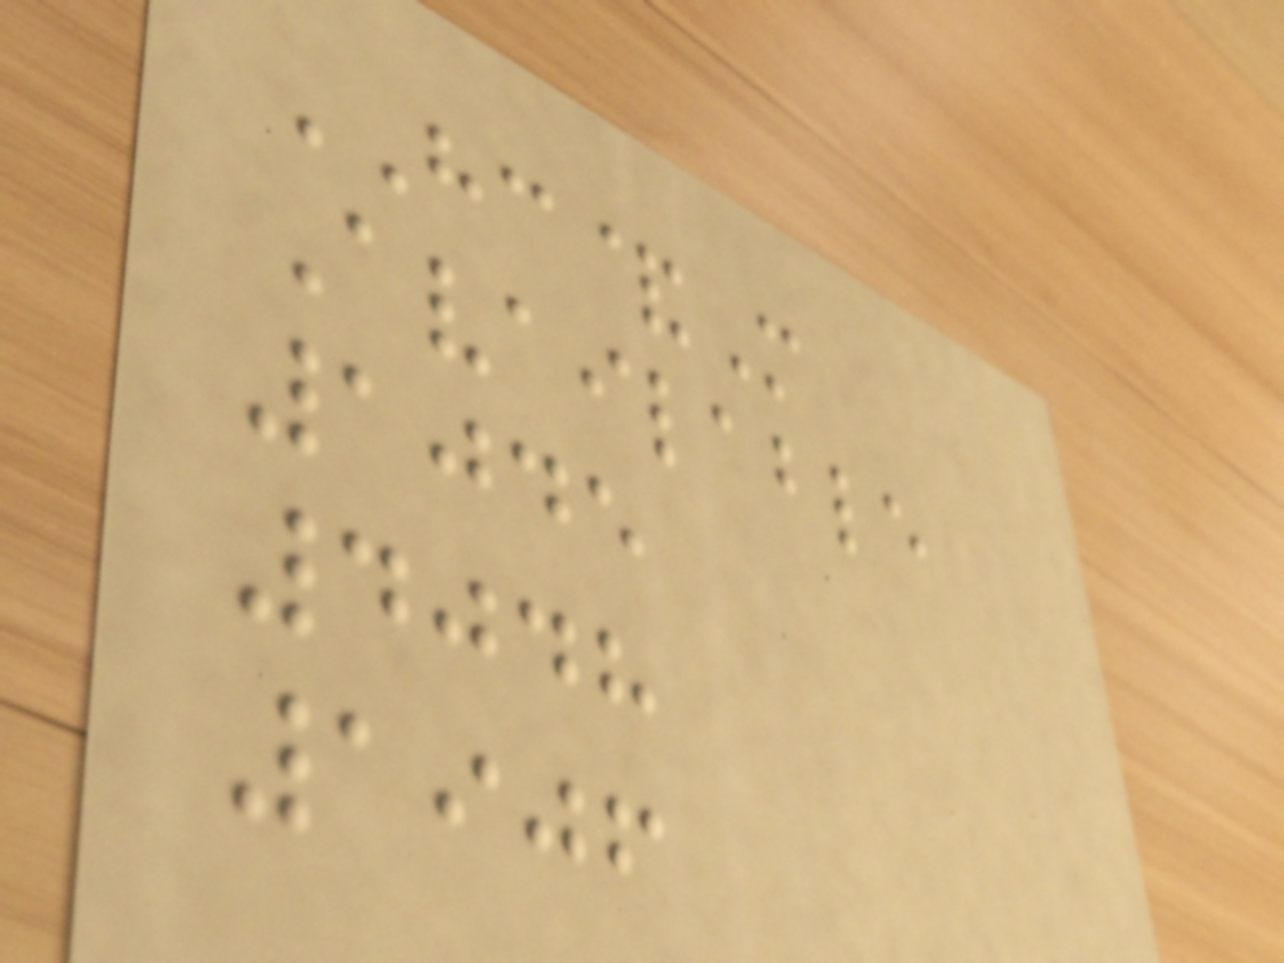HC&M
Available
1045
4048
1906
